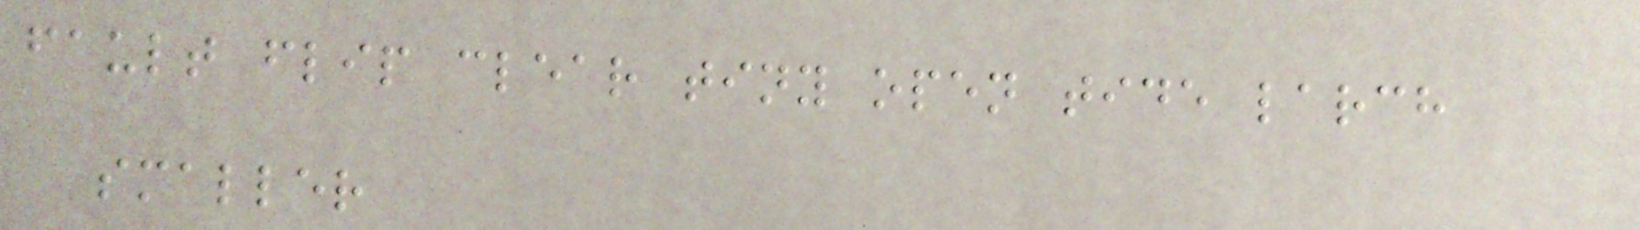fault flip clear tiny open tide larch
smaller
